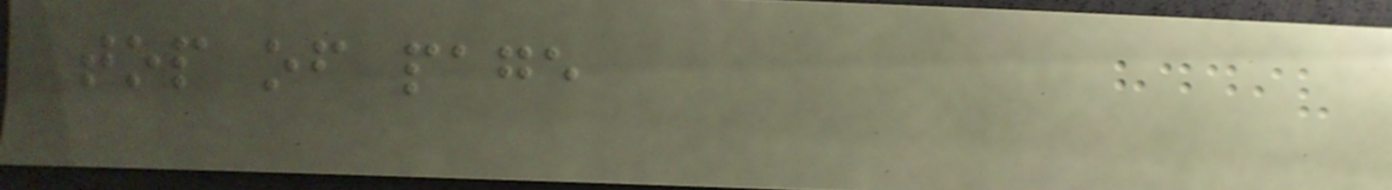top of page
